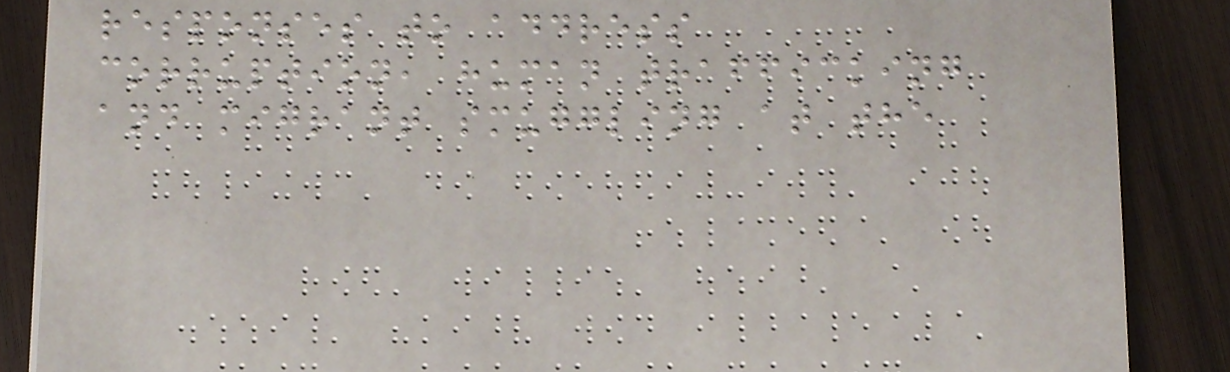responses to address
corruption, human trafficking
and migrant smuggling at the
